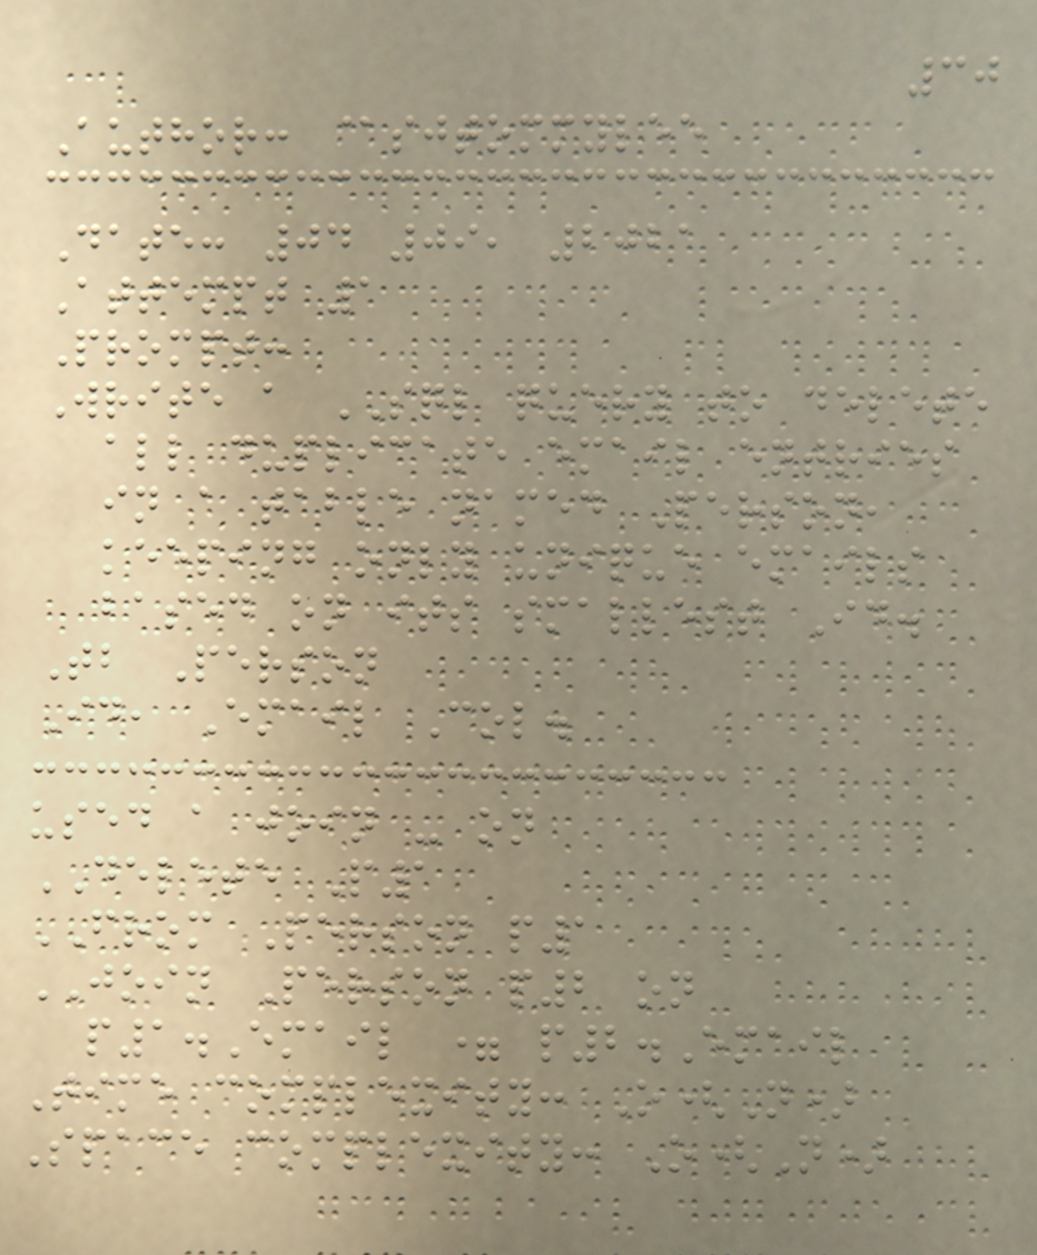30
Author: @sjtommylee
Date: 04 09, 2021
Attempt 1
Prompt:
Write a SQL query to delete
all duplicate email entries
in a table named Person,
keeping only unique emails
based on its smallest Id.
Tb Person
Id, Email Col.
used a join - on
DELETE P1
FROM Person p1
JOIN Person p2 on
p1.Email = p2.Email
Time complexity: O(N)
Space complexity: O(N)
